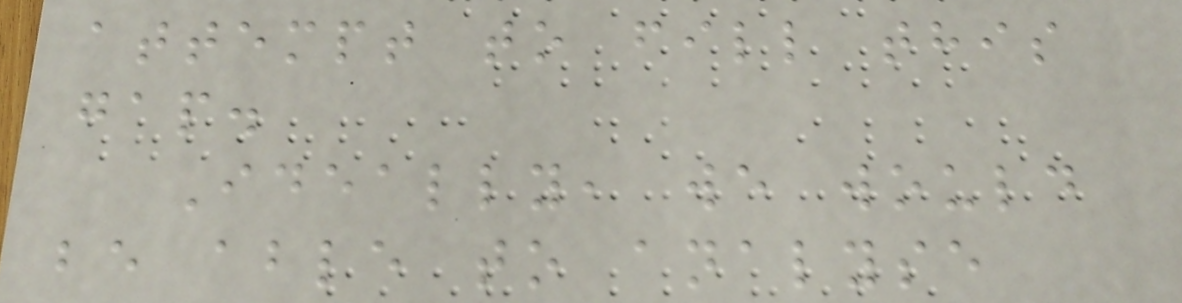attempt to fill this
gap.
Ideally, we would
be able to analyse
